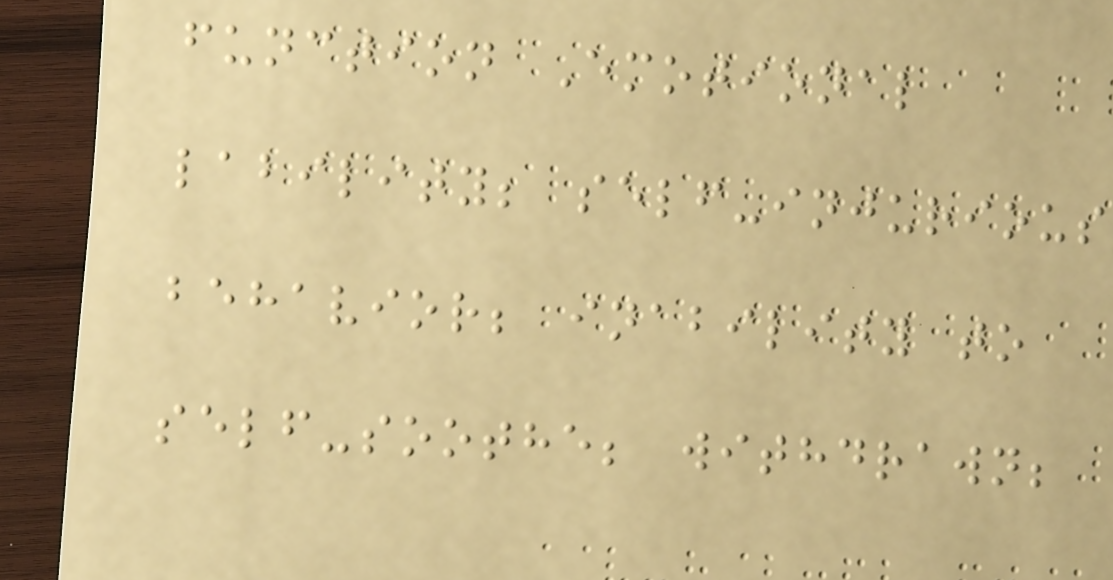function Emotional
lability; self-injurious
behavior; inability to
self-soothe; withdrawn;
